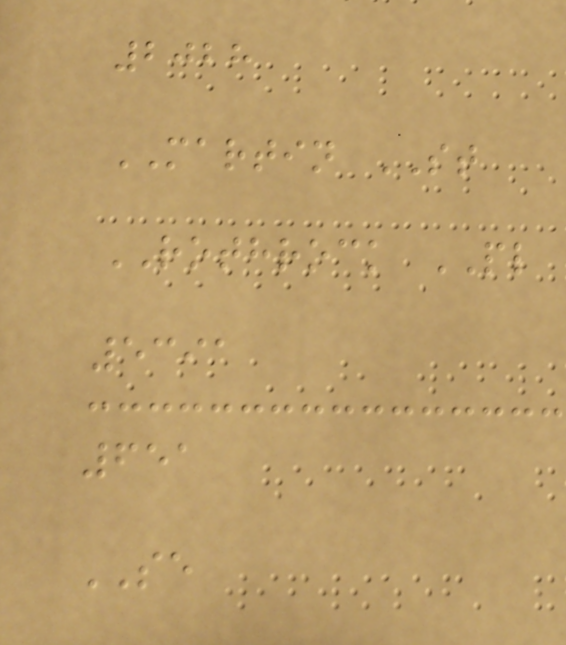2028
MARTIN ST
ROTHROCK PL
5391
651
SE
